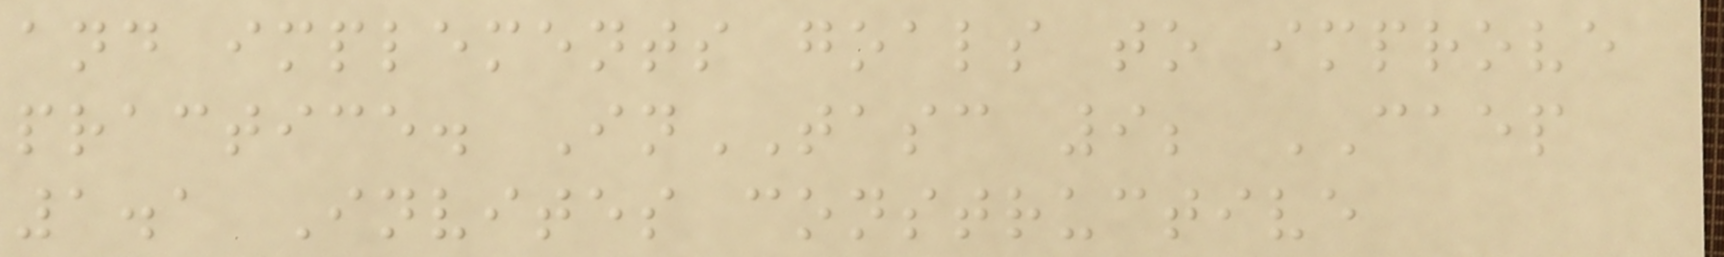and implements goals to improve
practice. InTASC 9; CAEP
1.1 Invites constructive
